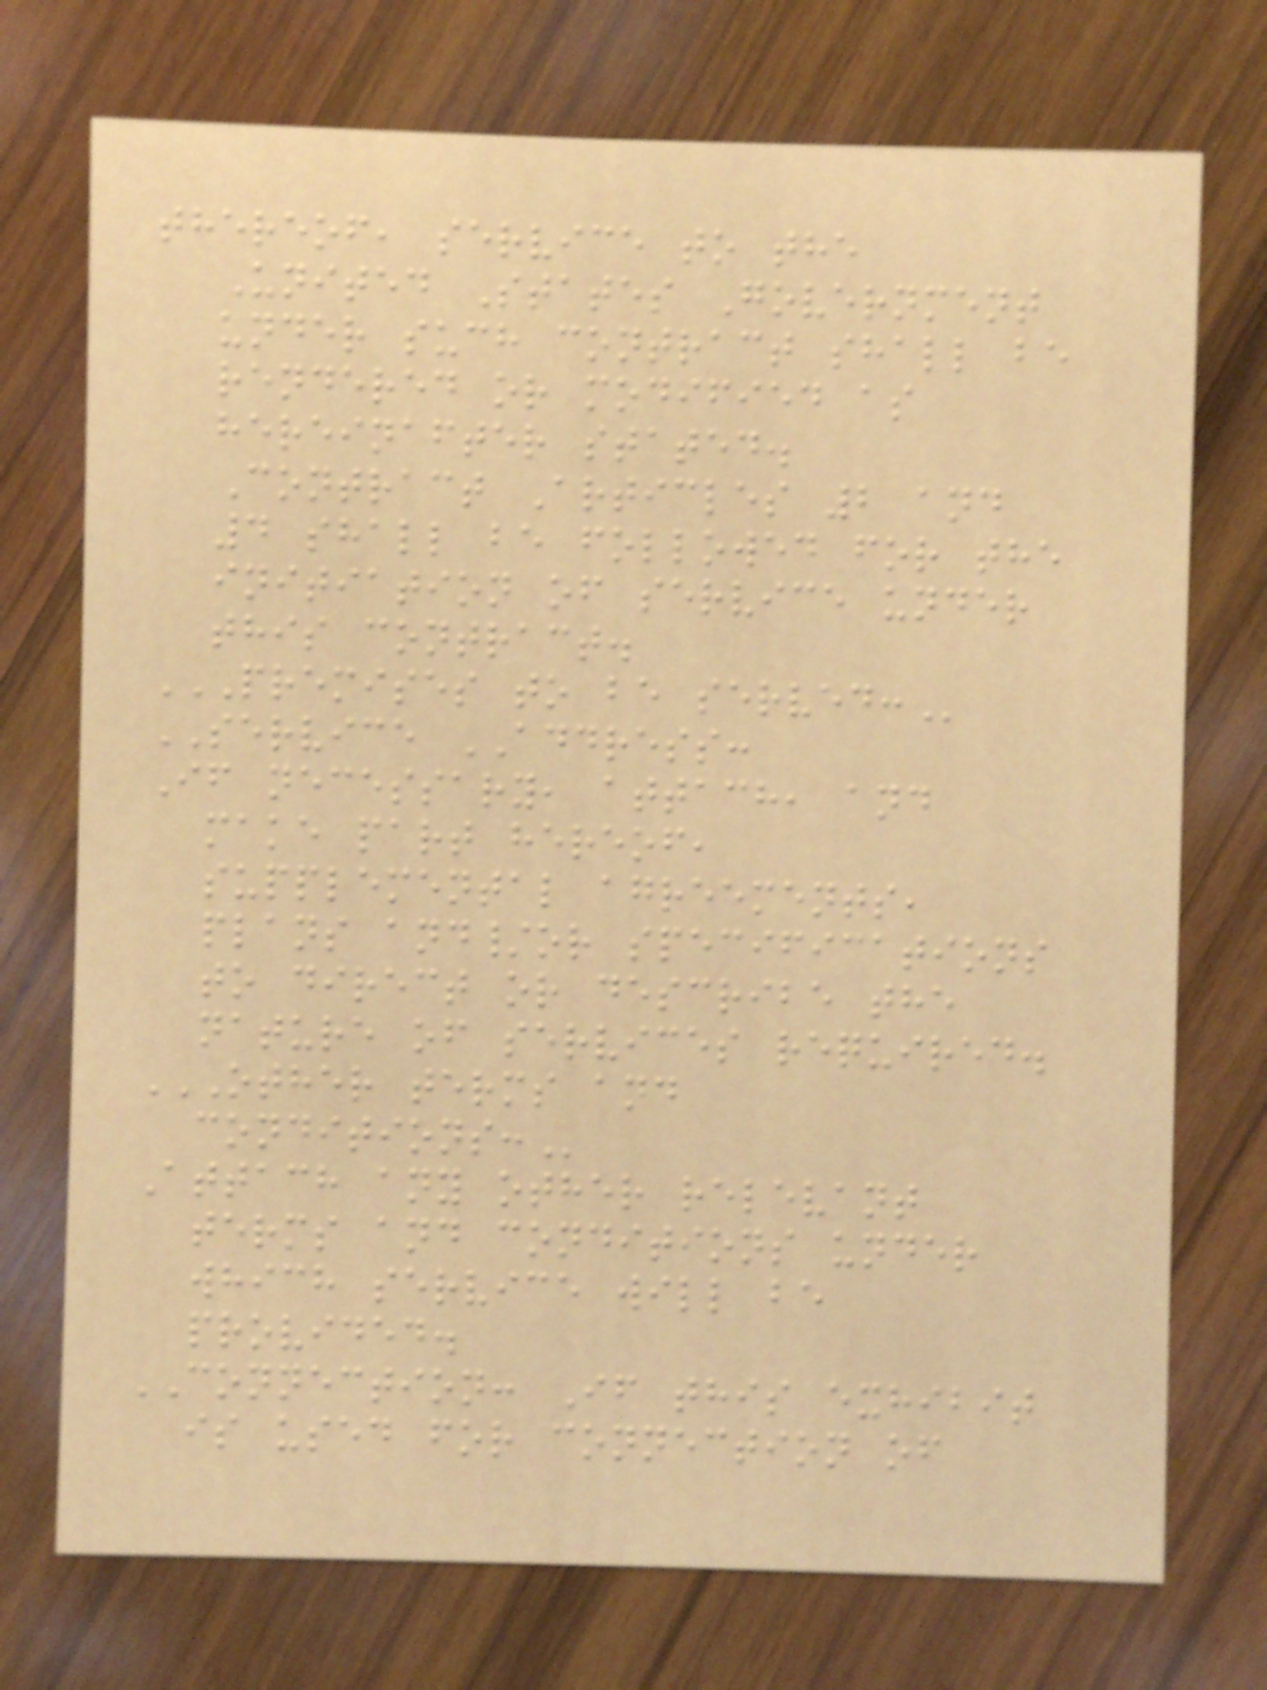thereof, service to the
United States Government
under such contract shall be
rendered or modified as
hereinafter stated.
Contract Articles 2 and
4 shall be followed for the
initiation of service under
this contract.
PREMISES TO BE SERVED:
SERVICE ADDRESS:
If necessary, attach, and
make part hereof,
supplemental agreements,
plans and/or specifications
to direct or describe the
nature of services required.
OTHER TERMS AND
CONDITIONS:
Attach any other relevant
terms and conditions under
which service will be
provided.
CONNECTION: If this exhibit
is used for connection of
